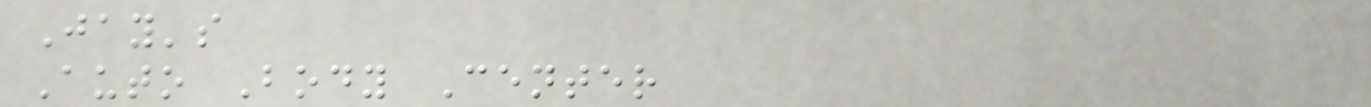Jay's
Auto Body Center
